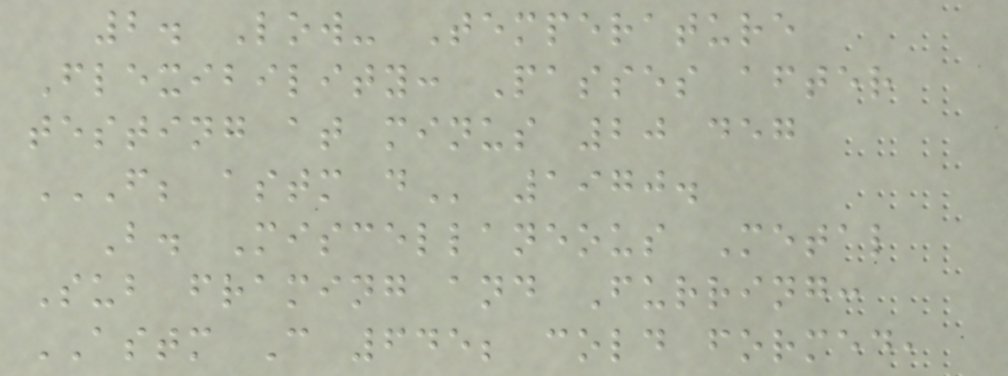2. Low- Temperature
Flexibility: Passes after
testing at minus 20 deg
F; ASTM D 1970.
B. Miscellaneous Metal
Sub framing and Furring:
ASTM C 645; cold formed,
